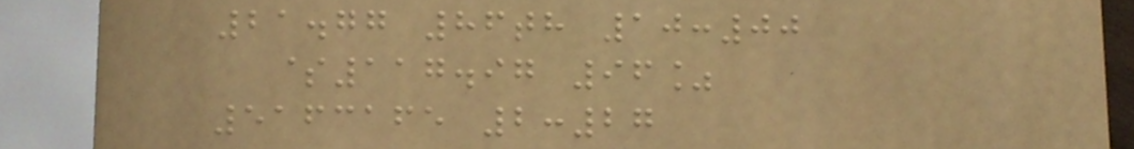21.77 86th 10:00
$117.97 96%
5163165 2:27
